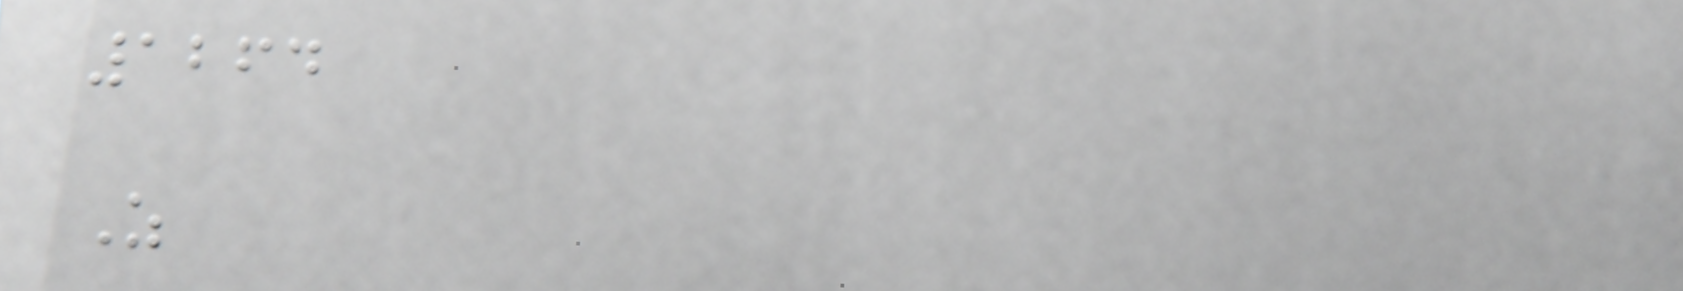1264
Z
